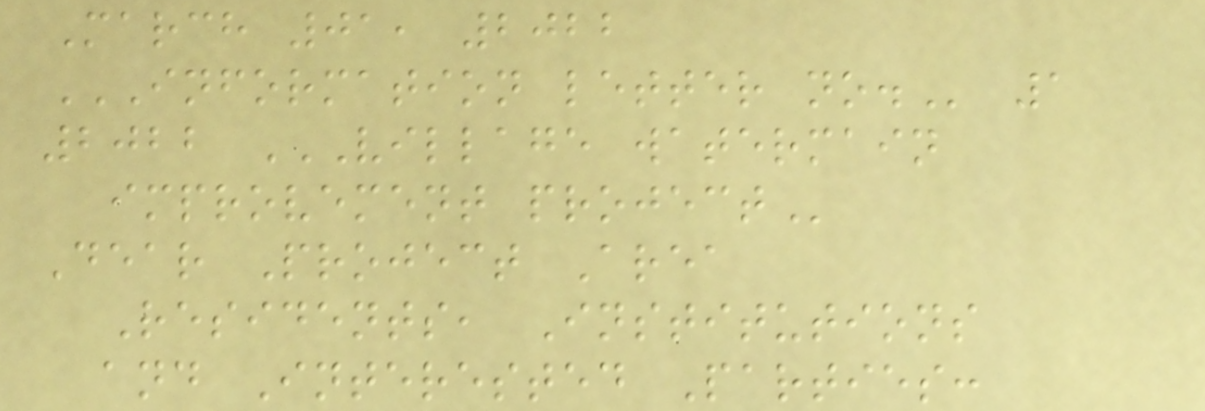March 01, 2022
INFORMATION LETTER NO. 1
2022 VILLAGE WATERMAIN
IMPROVEMENT PROJECT
Dear Project Area
Residents, Institutions
and Interested Parties:
